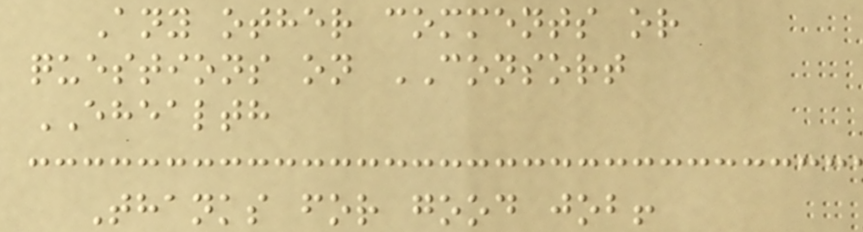Any other comments or
questions on CONSORT
EHEALTH
Thanks for good job!
